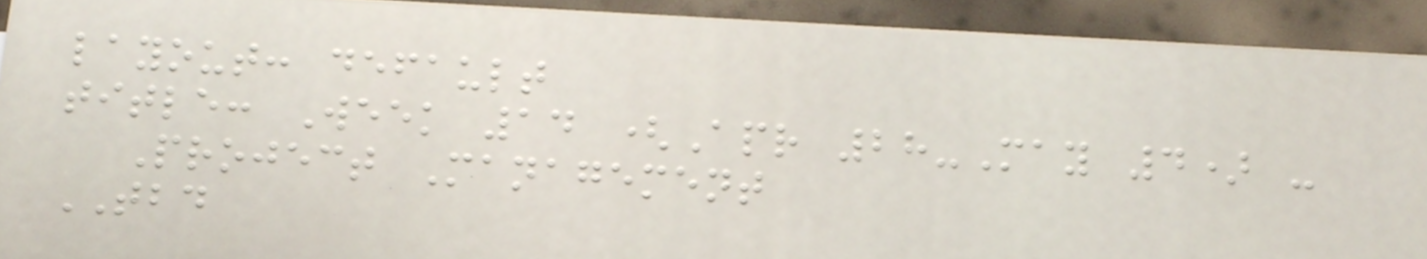layout: default
title: Week 14 (Apr 28-May 4) -
Project Management
TBD
